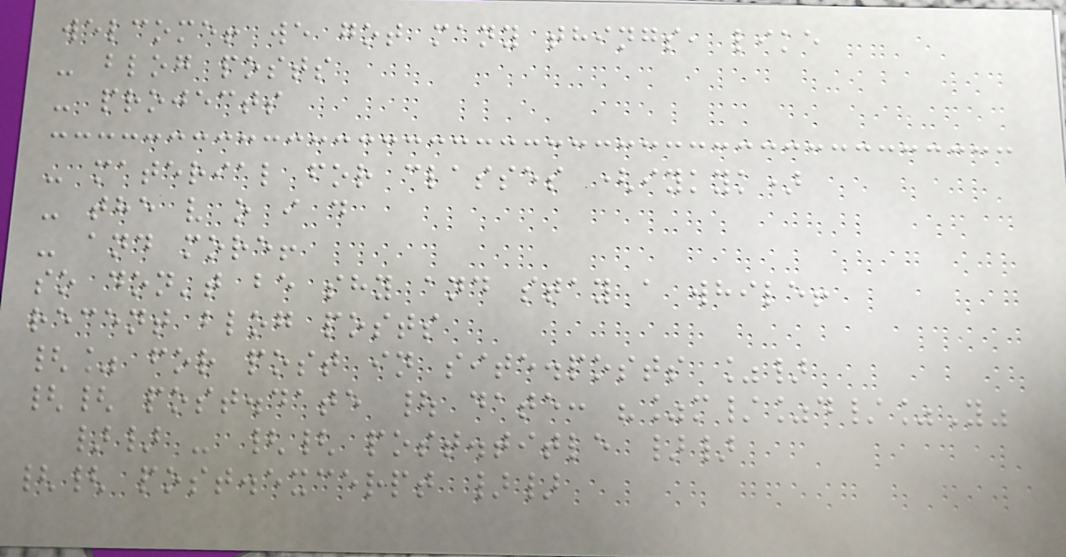welcome! we got many things, like
- blog posts
- projects
- material for classes (iykyk)
- the v o i d
- and more!
so don't be shy and stay a while!
recent blog posts
{% for post in site.posts %}
{{ post.date | date: "%m/%d/%Y"
}} - {{ post.title }}
{{ post.excerpt }}
